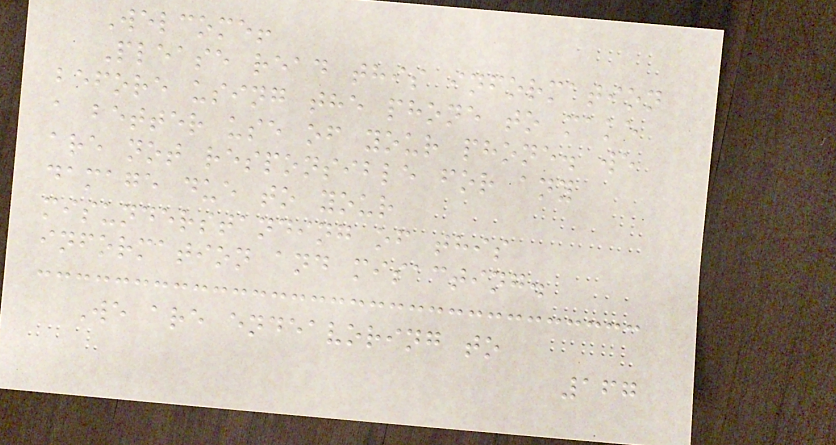Welcome!
Please read this information
before using the phone to make
a better use of your phone. we
are not responsible for any
damage due to your
misunderstanding of this
information and misacting.
We are endeavoring to
167
